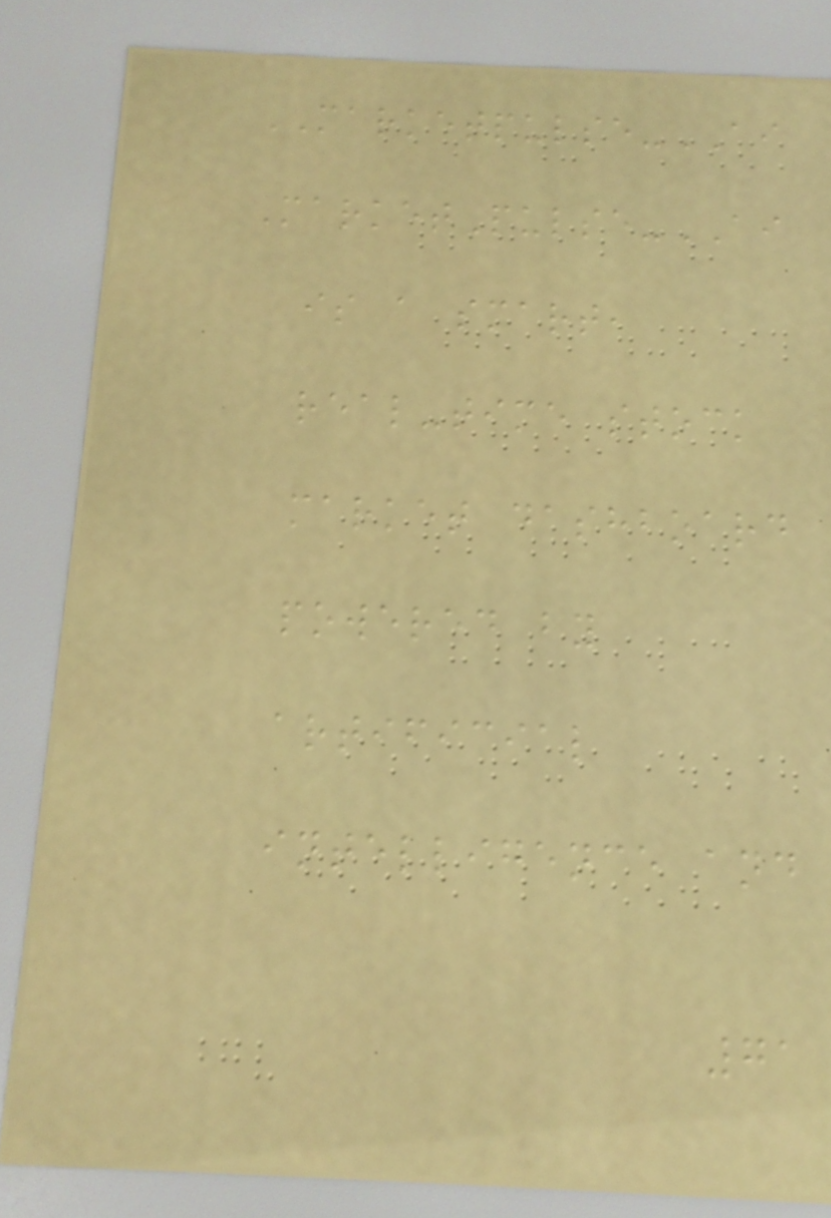MARKETPULSE-AI
MarketPulse-AI
is a smart,
real-time stock
market dashboard
powered by
artificial
intelligence and
71
